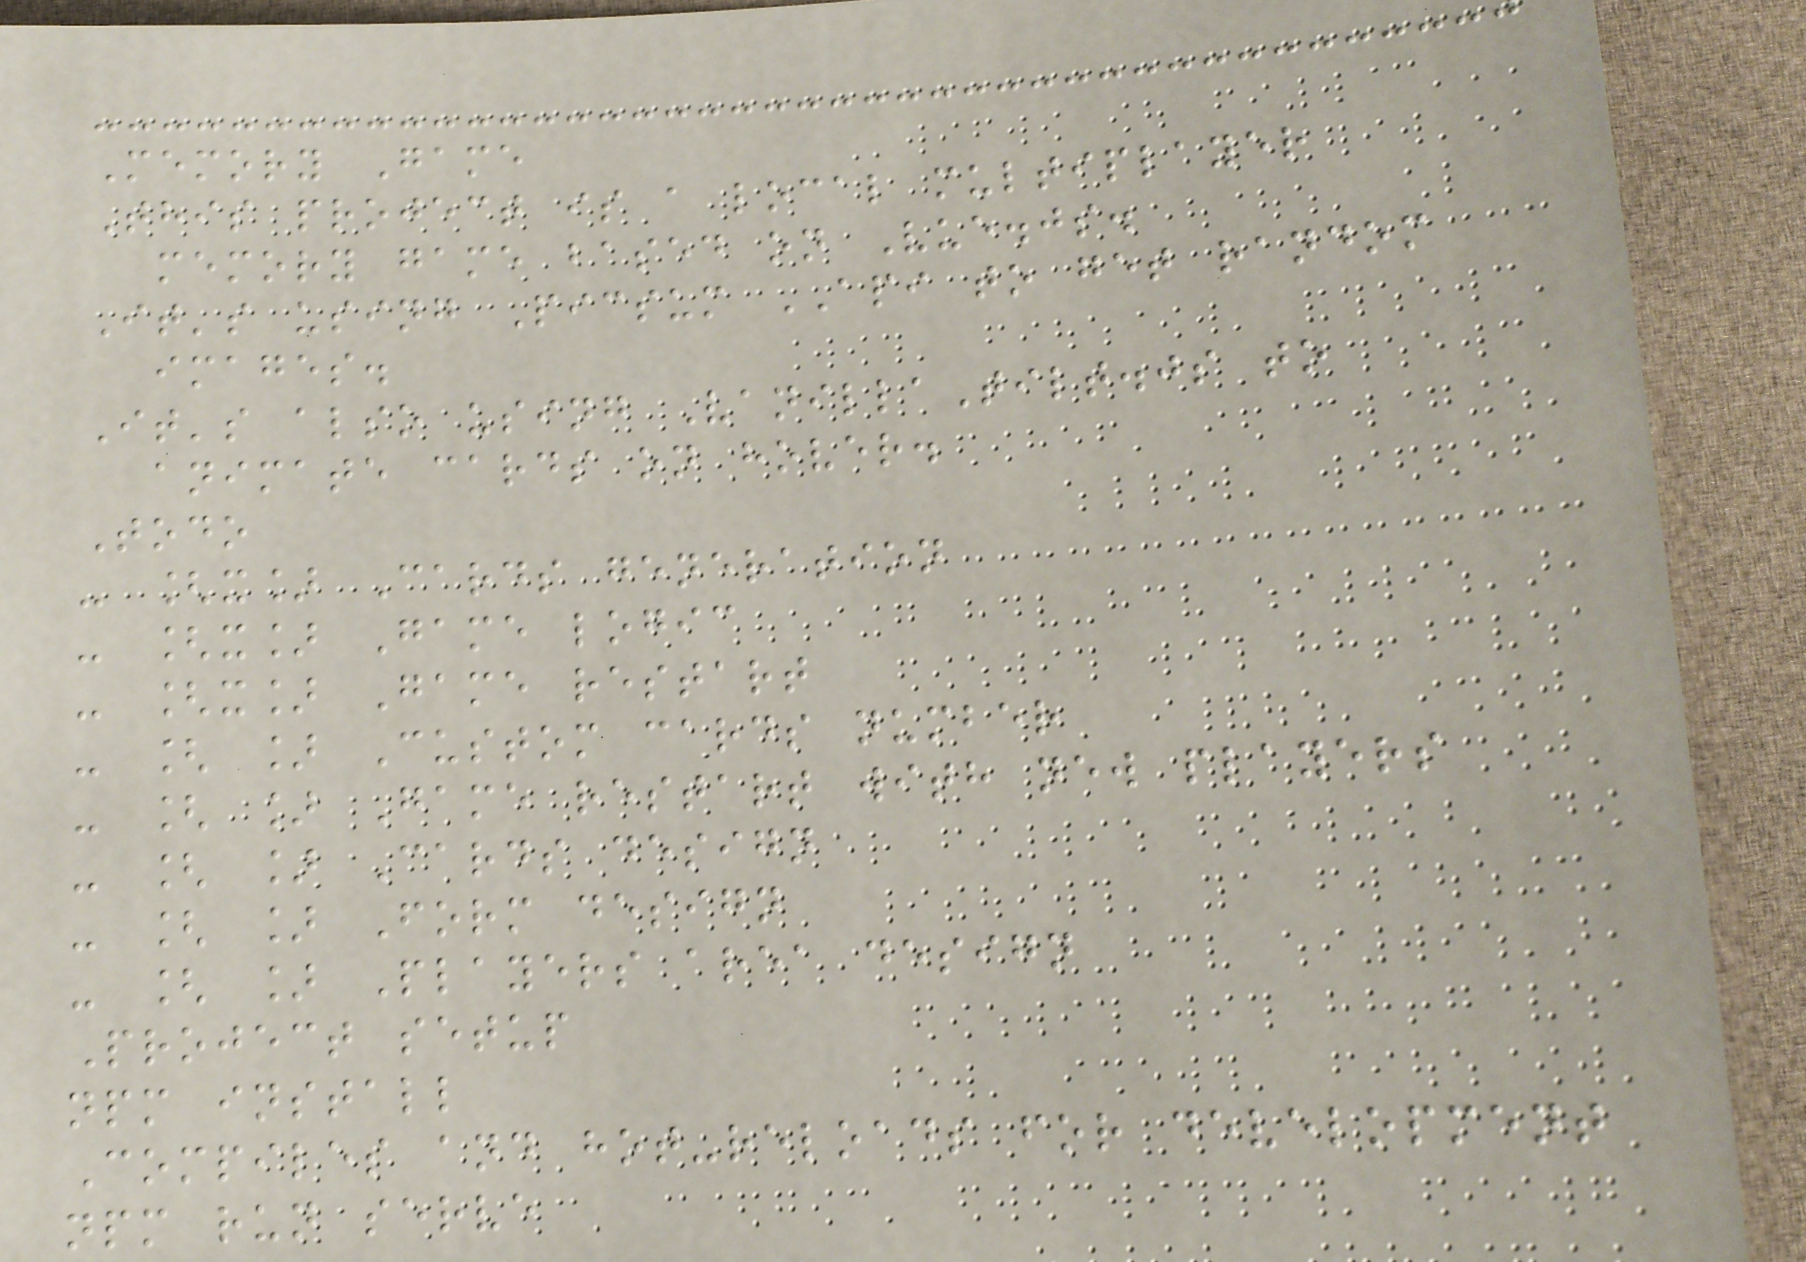Memory Game
This project is a local multiplayer
memory game based on Vue.js.
It's using Picsum API to get random
images.
It's also using VanillaTilt.js to
animate cards on hover.
Todo
- [x] Cards generation
- [x] Game logic
- [x] Game restart
- [ ] Custom cards number
- [ ] Game restart with new players
- [ ] Cards design
- [ ] Form design
- [ ] Players area design
Project setup
npm install
Compiles and hot-reloads for development
npm run serve
